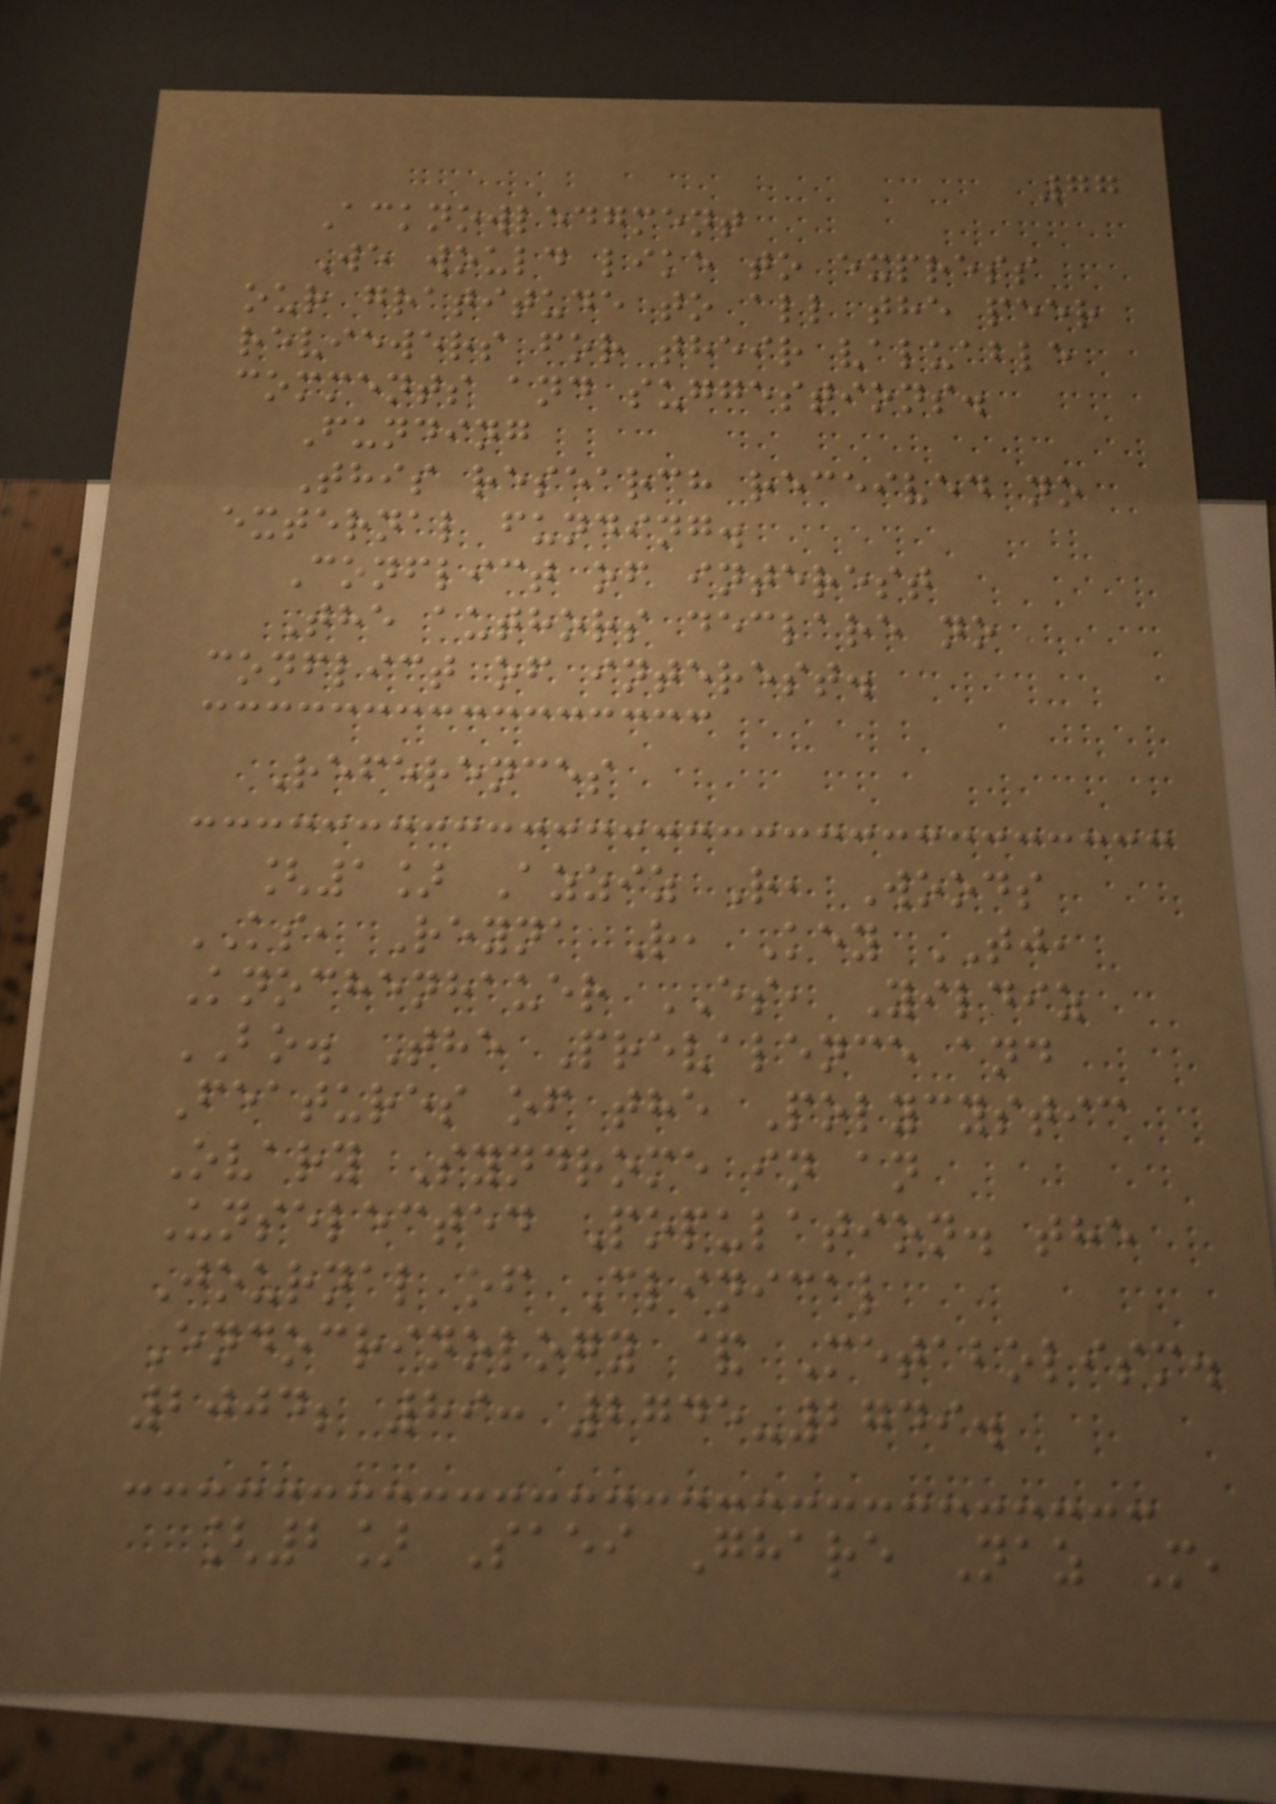77
Acknowledgment
We would like to express
our gratitude to all the peer
reviewers for their valuable
comments and suggestions.
Funding
This research received no
external funding.
Conflict of interest
The authors declare no
conflict of interest.
References
[1] Azziz R, Woods
KS, Reyna R, Key TJ,
Knochenhauer ES, Yildiz
BO. The Prevalence and
Features of the Polycystic
Ovary Syndrome in an
Unselected Population. the
Journal of Clinical
Endocrinology & Metabolism.
2004; 89: 2745-2749.
[2] Saei Ghare Naz M,
